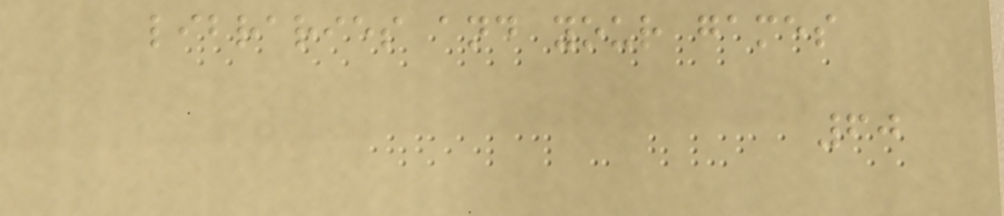libraries and your games
60
